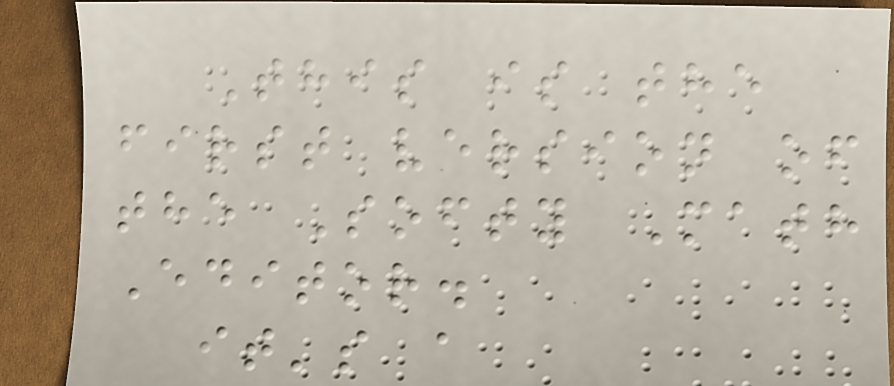This is the
first version of
the Softy Math
Editor.
it's a
